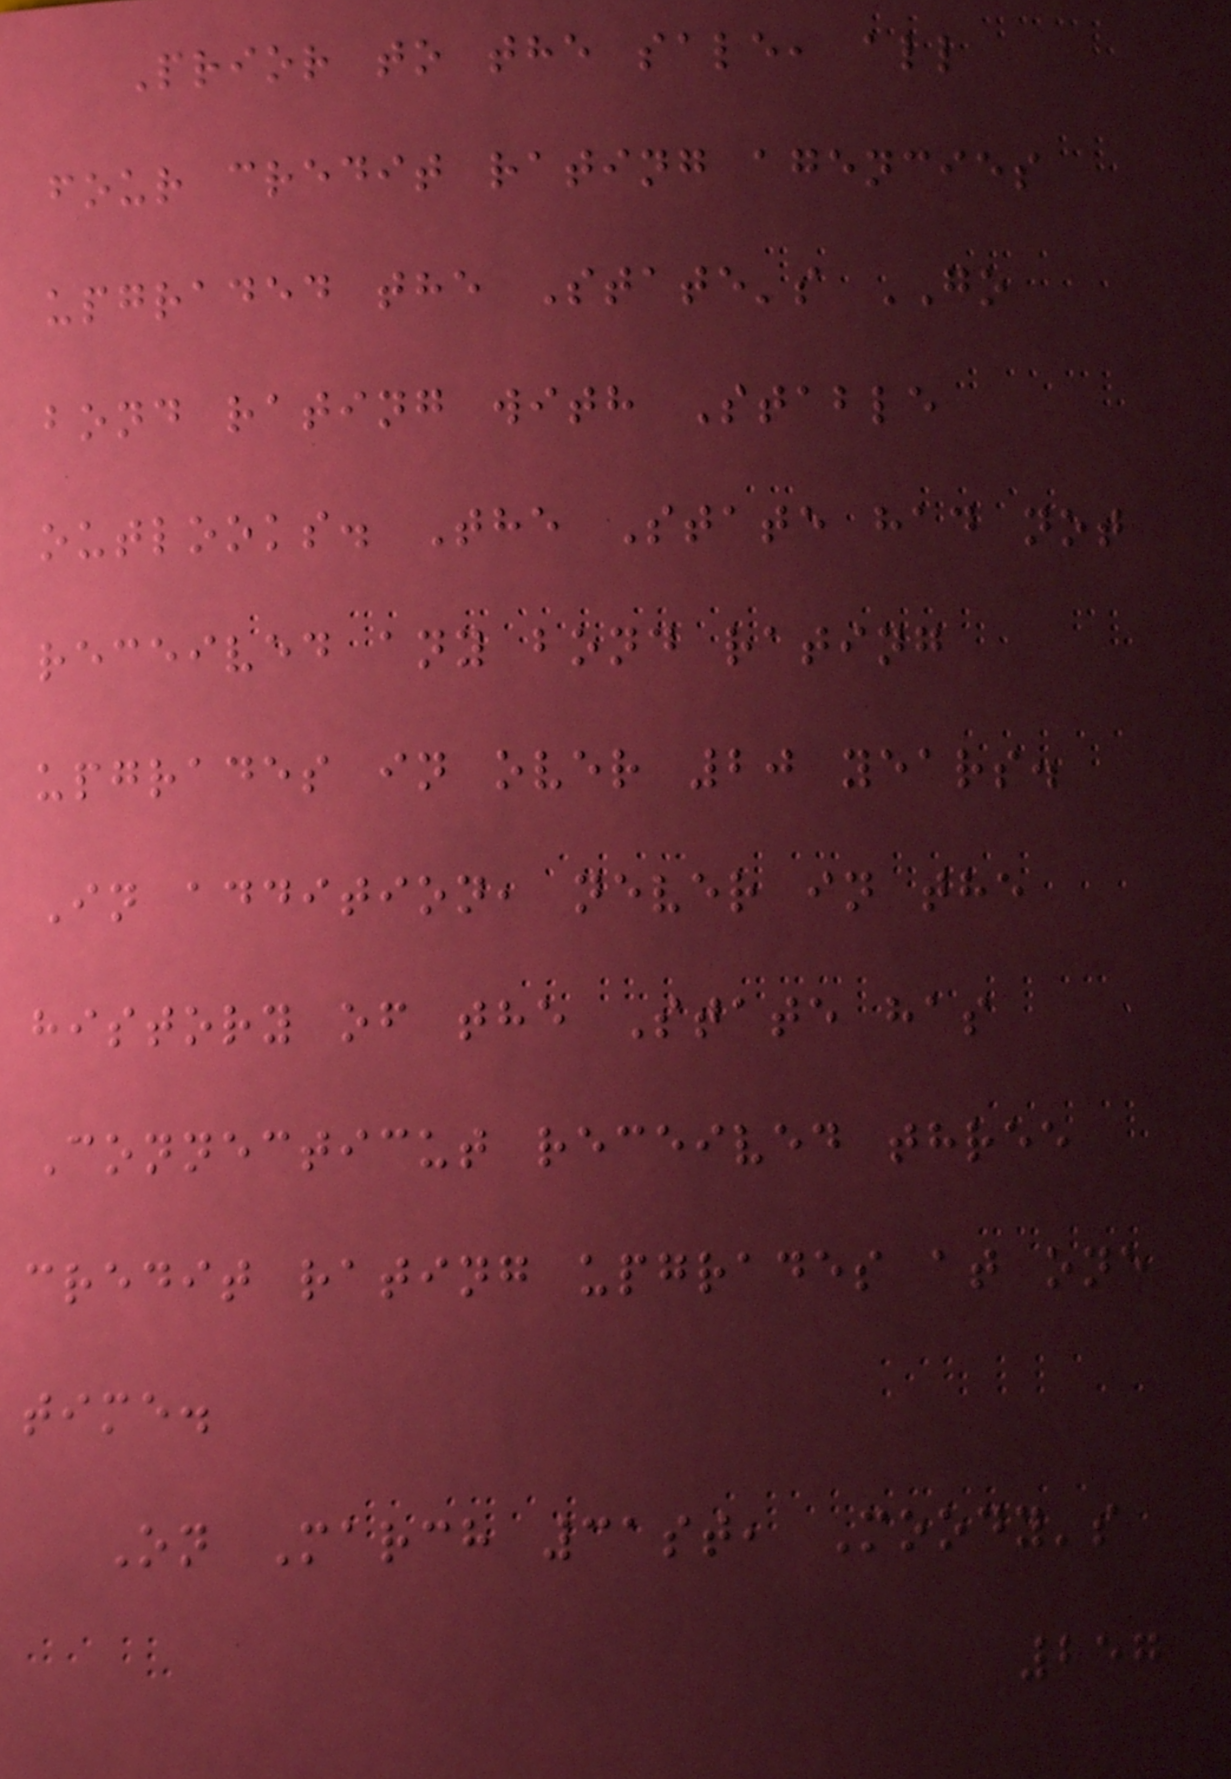Prior to the sale, all
four credit rating agencies
upgraded the State's GO
bond rating with Stable
outlooks. The State had not
received any bond rating
upgrades in over 20 years.
In addition, never in the
history of the State has
Connecticut received three
credit rating upgrades at one
time.
On March 31st, Moody's
257
